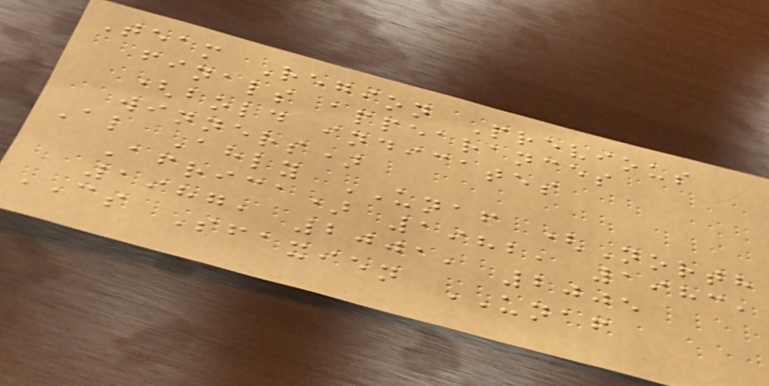Team Region Previous
finals appearances
(bold indicates
winners)
Al Ahly UNAF (North
Africa) 1982, 1983,
1987, 2001, 2005
CS Sfaxien UNAF
